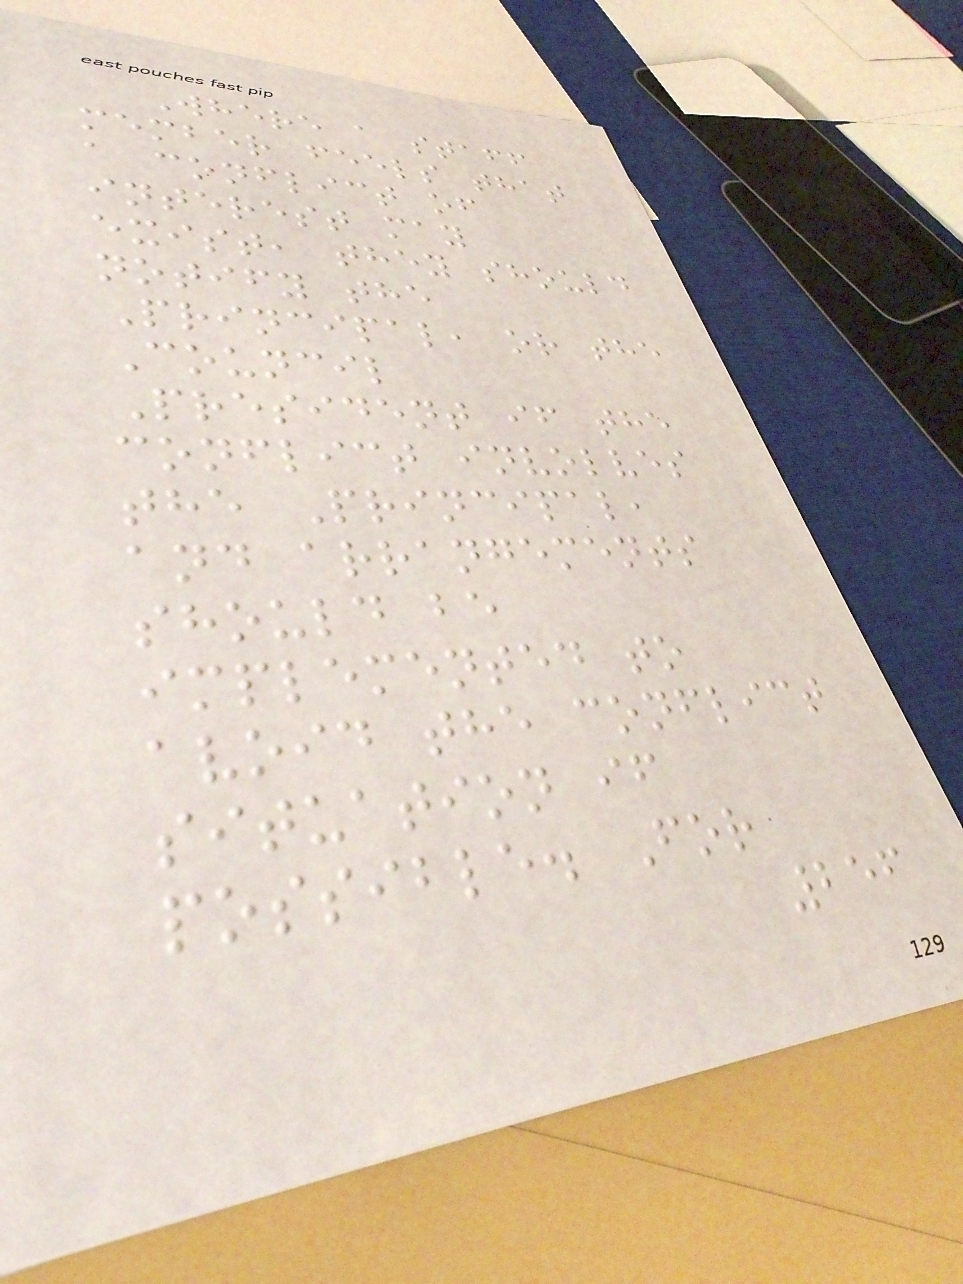Where a staff
member feels that
a conflict of
interest may
exist, they should
notify the
Principal, or the
Council
President if the
conflict involves
the Principal,
and arrangements
should be
implemented to
avoid the conflict
situation if
possible. For
256
